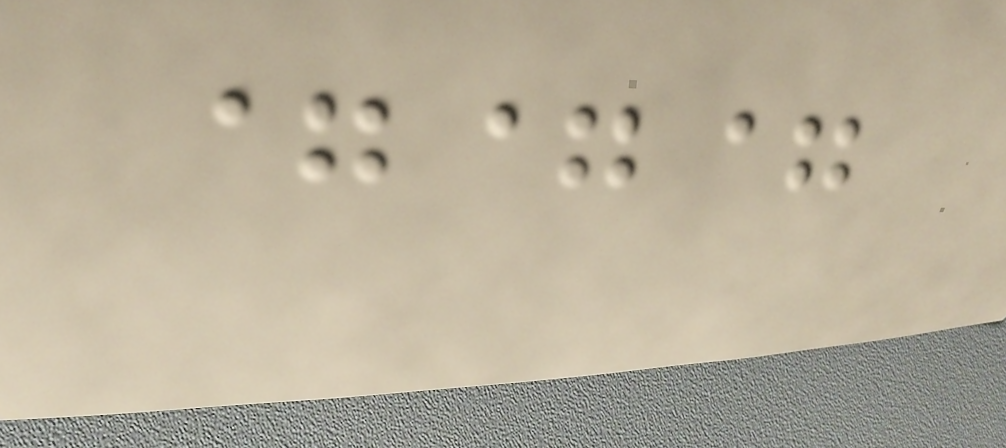===
